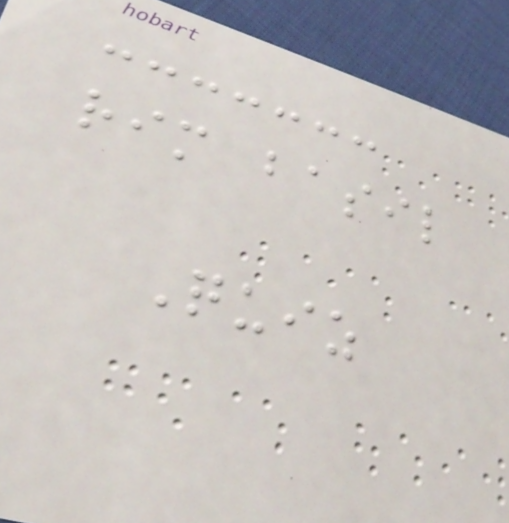rim basil
Quiz
